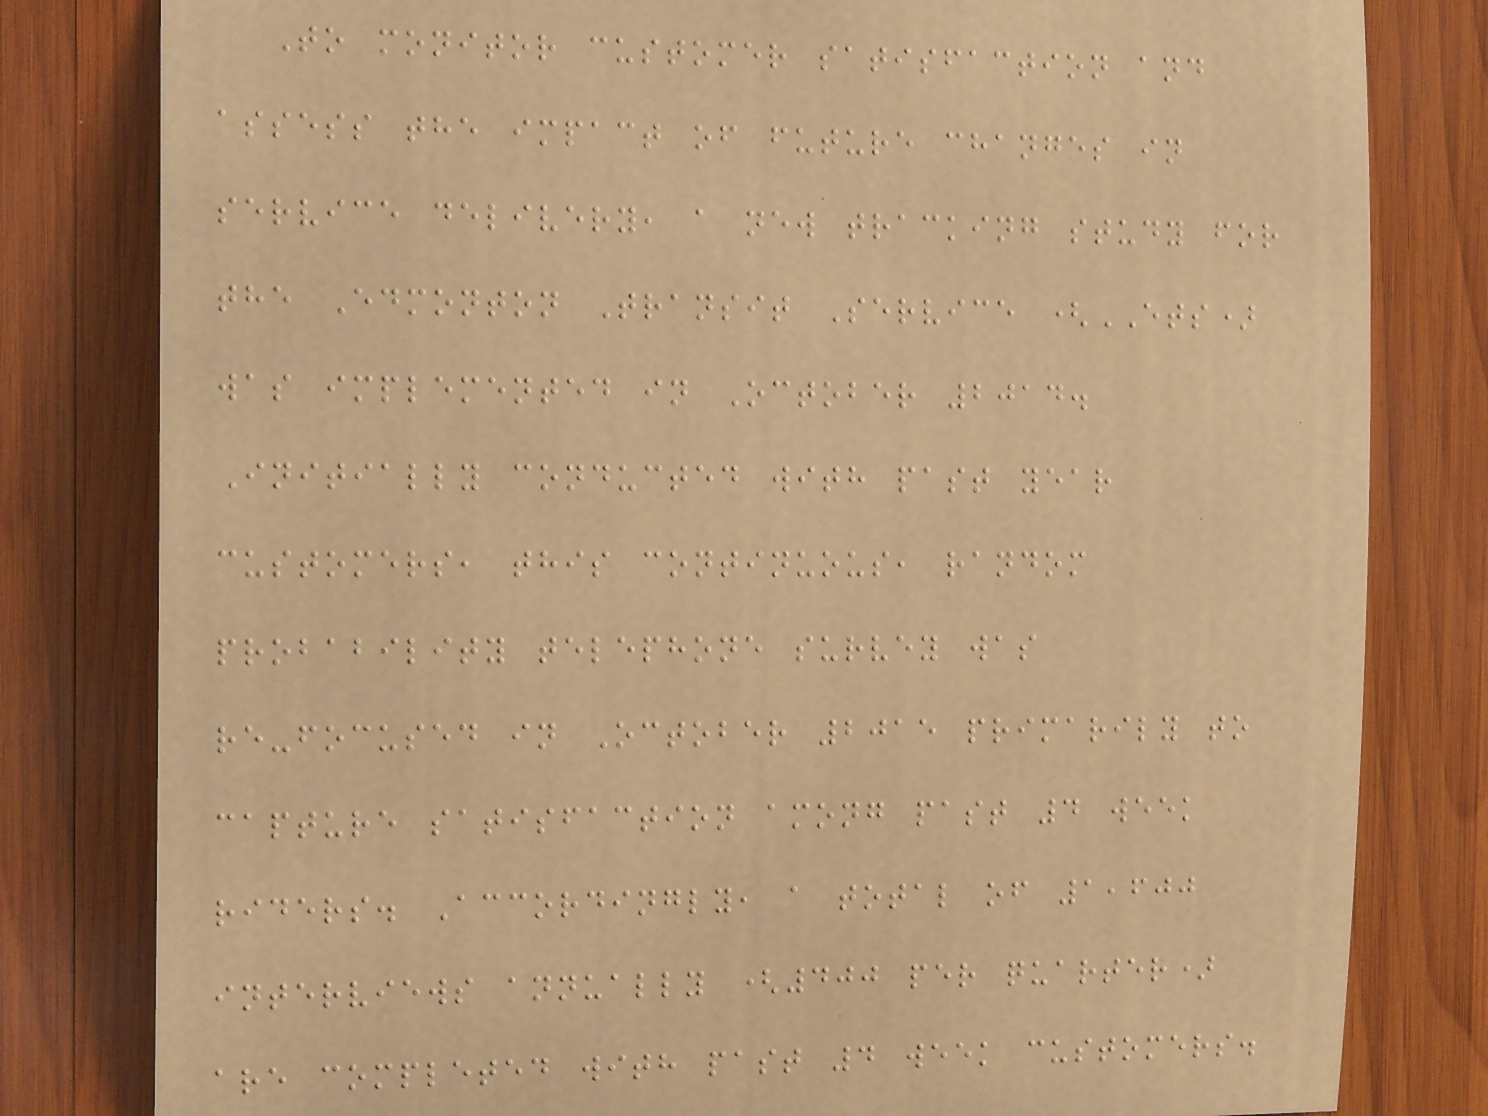To monitor customer satisfaction and
assess the impact of future changes in
service delivery, a new tracking study for
the Edmonton Transit Service (ETS)
was implemented in October 2014.
Initially conducted with past year
customers, this continuous, random
probability telephone survey was
re-focused in October 2015 primarily to
capture satisfaction among past 4 week
riders. Accordingly, a total of 1,600
interviews annually (400 per quarter)
are completed with past 4 week customers.
